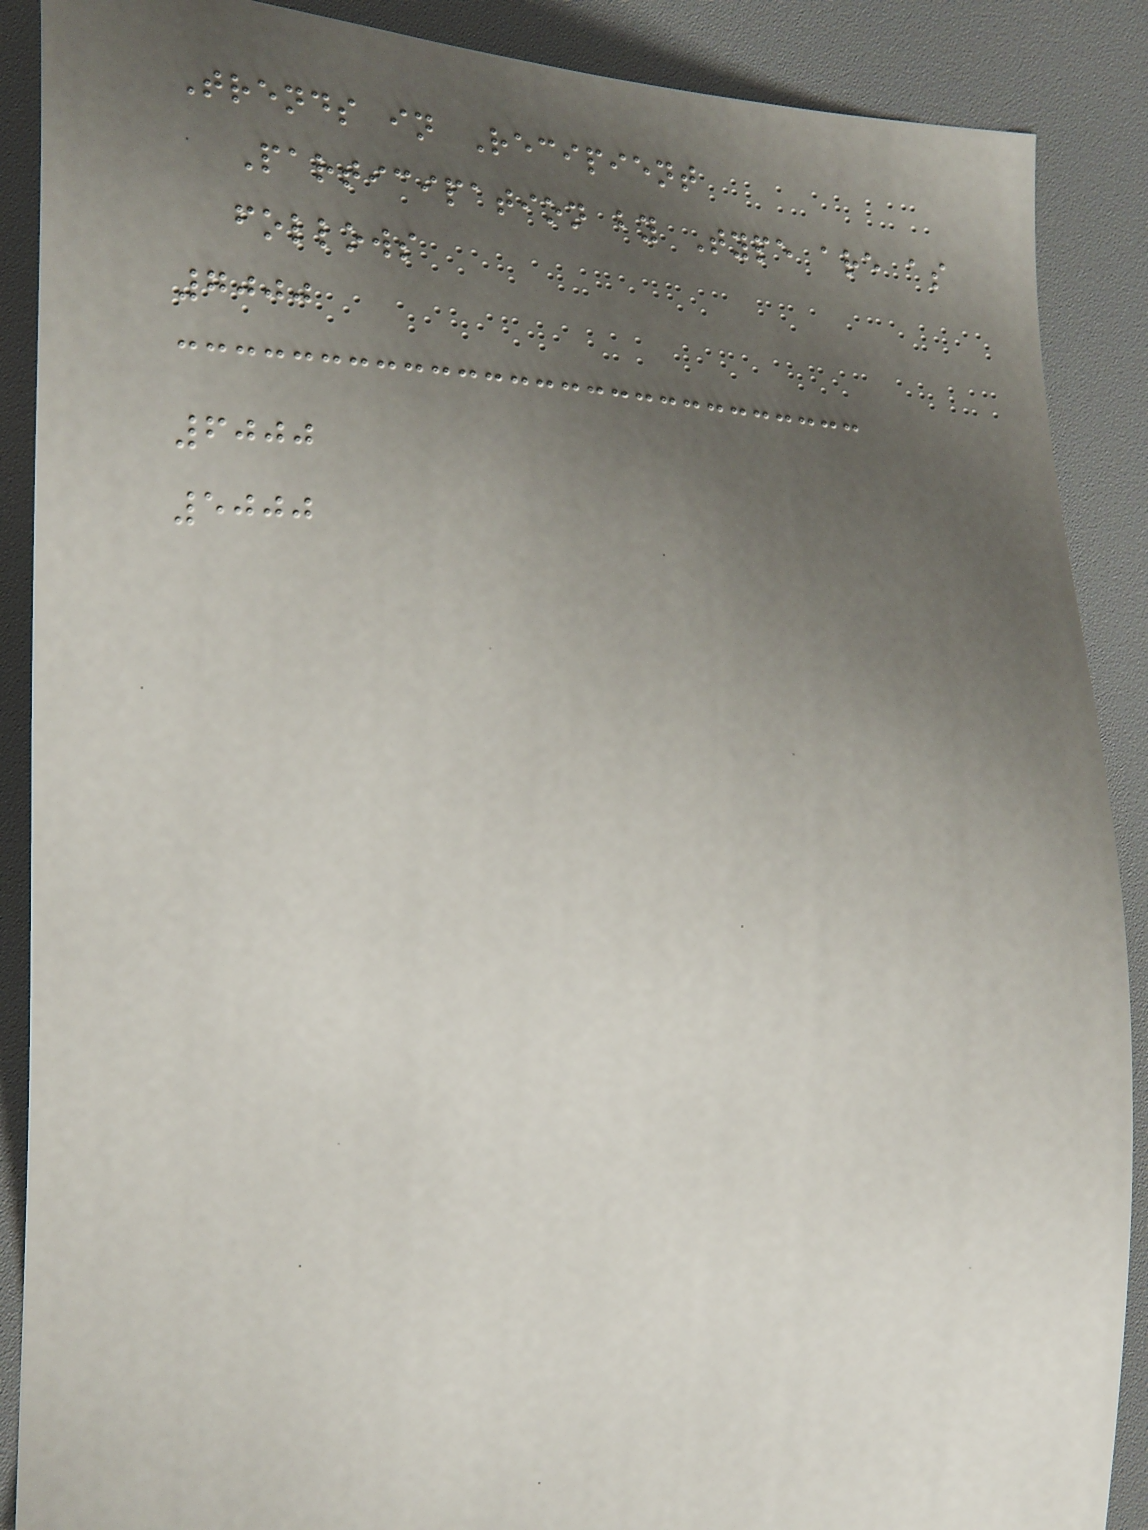Trends in Recipient
Participation by Type are as
follows
7000
6000
5000
